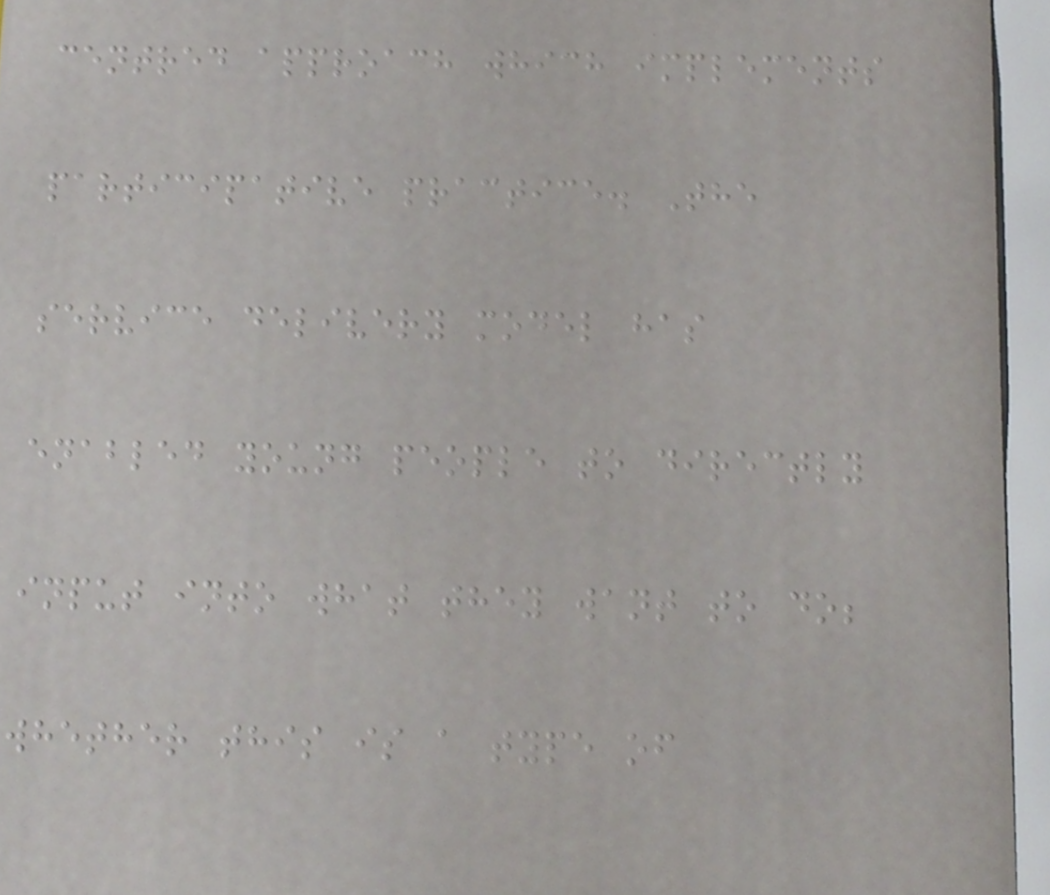centred approach which implements
participative practice. The
service delivery model has
enabled young people to directly
input into what they want to do;
whether this is a type of
